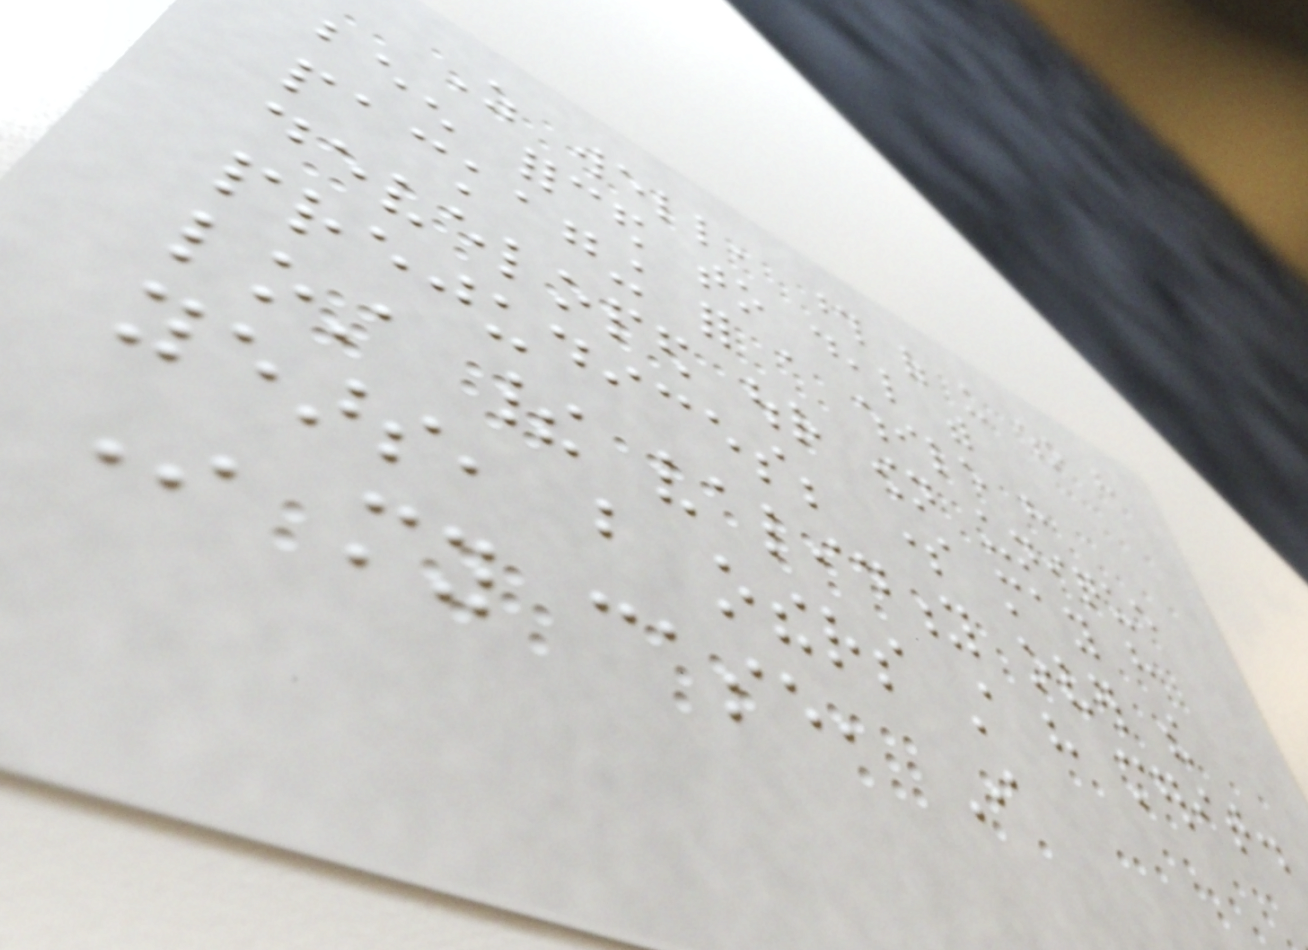As well, those of us who have
been forced to deal with
packaging for a while have
developed our own unique
prejudices; some may have
lost their validity over the
years, but others still have merit.
In my case, I
